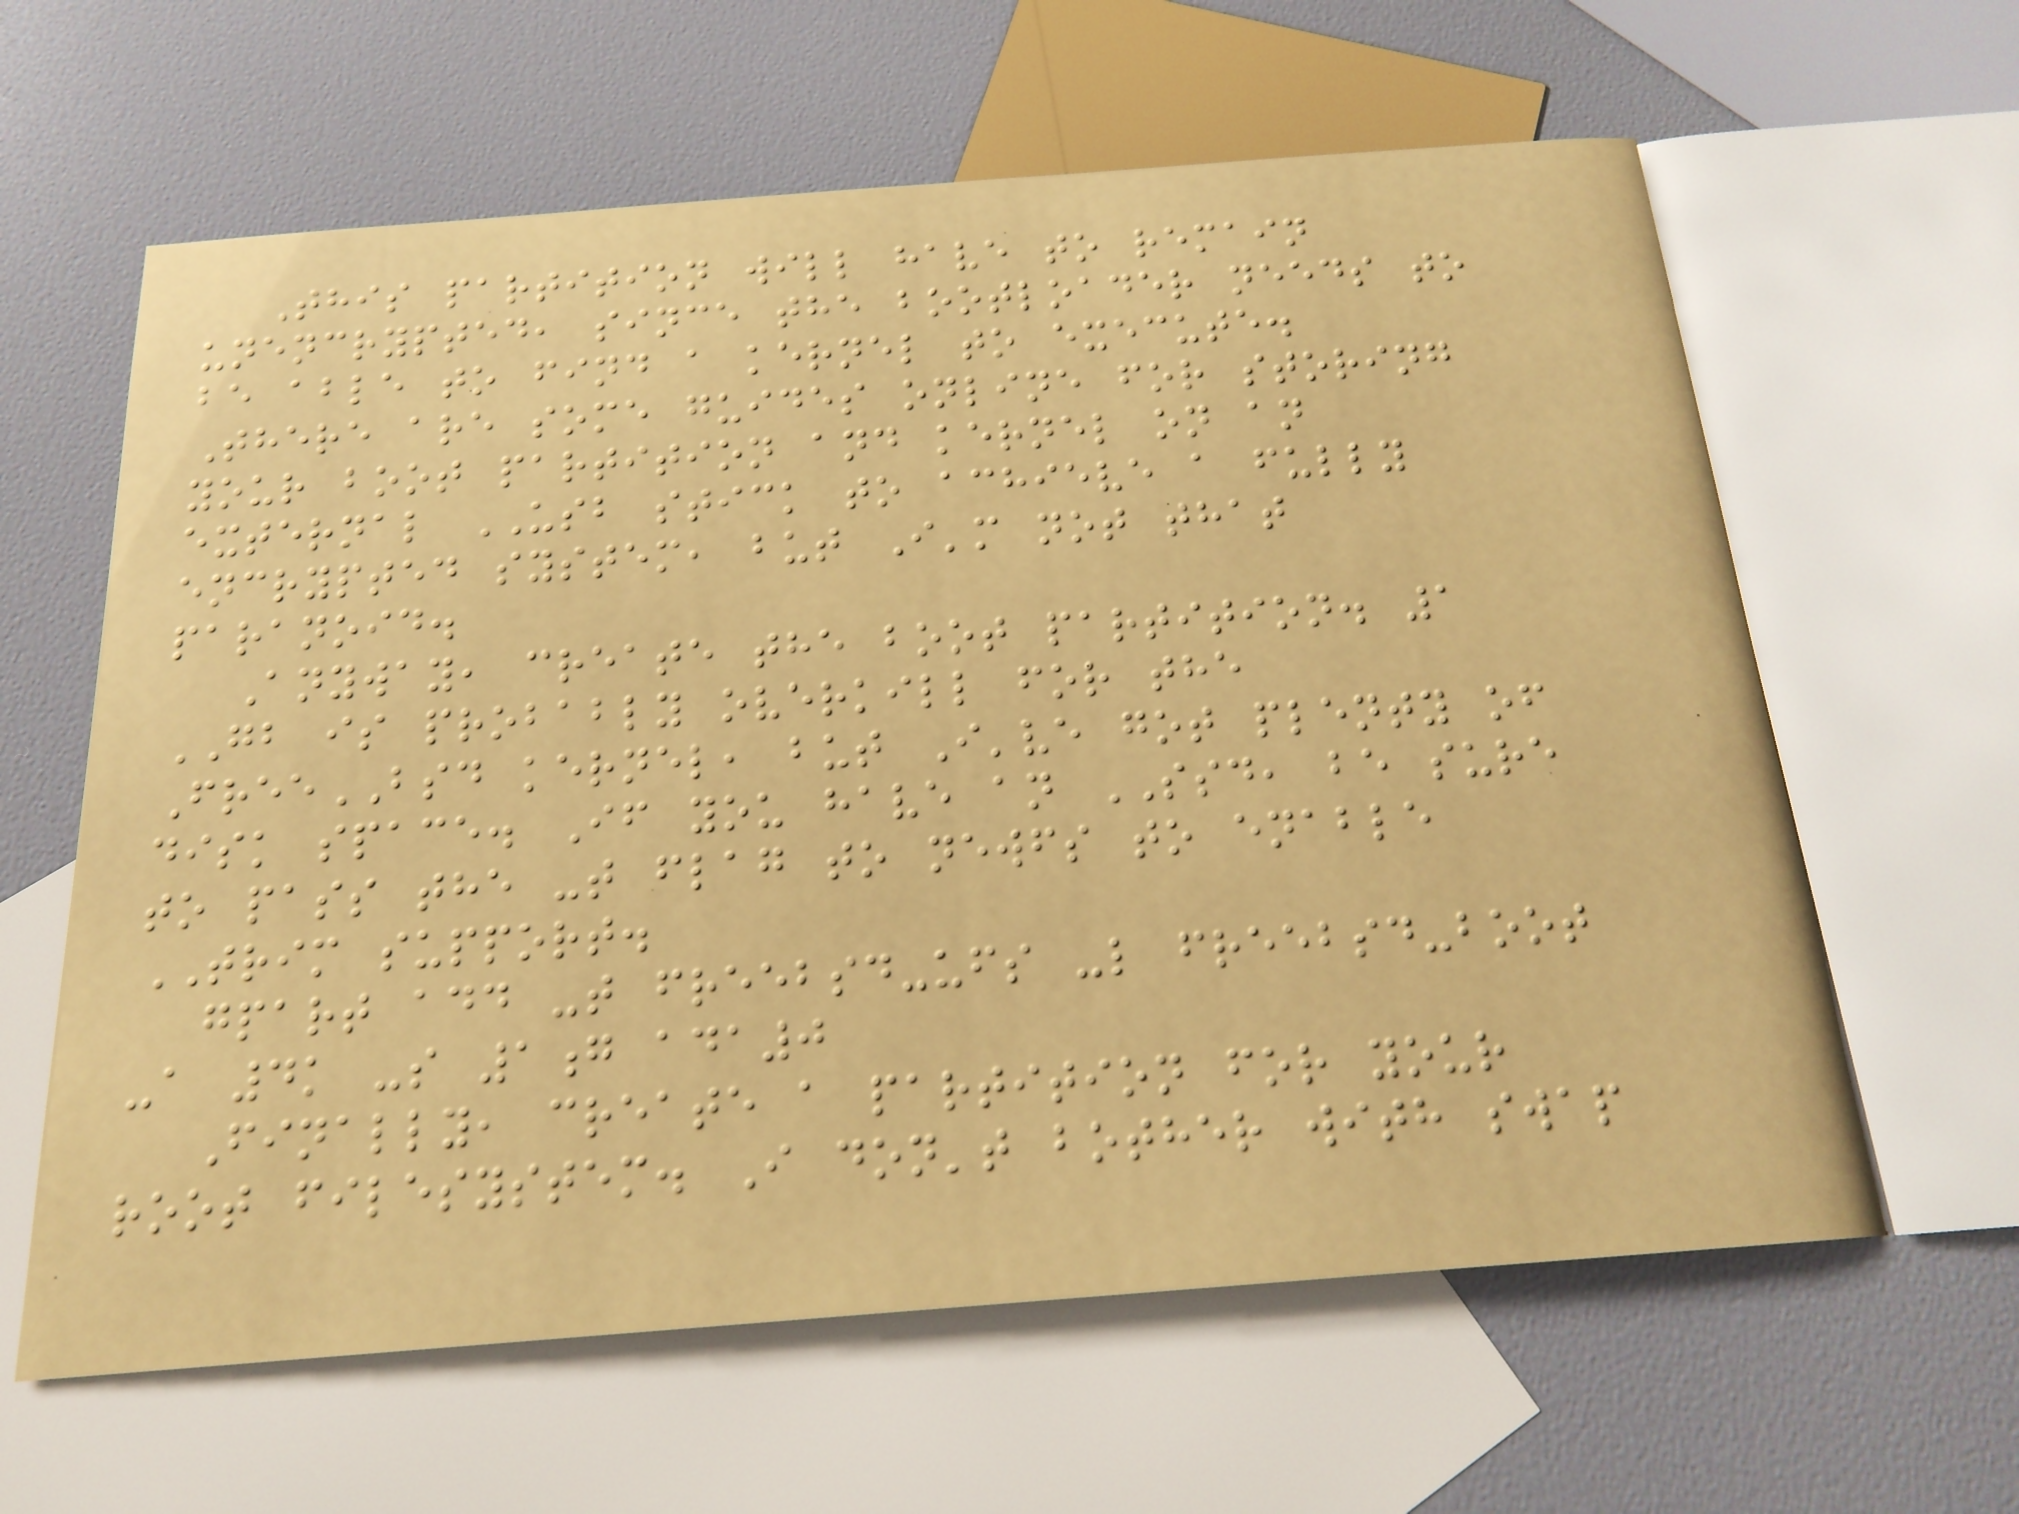This partition will have to remain
unencrypted, since the bootloader needs to
be able to find a kernel to execute.
There are some guides online for storing
your boot partition and kernel on an
external USB stick to achieve a fully
encrypted system, but I'm not that
paranoid.
Anyway, create the boot partition. 1
GB is probably overkill for the
FreeBSD kernel, but I've got plenty of
disk space. If you have an SSD, be sure
to pass the -t flag to newfs to enable
TRIM support.
gpart add -t freebsd-ufs -l freebsd-boot
-a 4k -s 1g ada0
Finally, create a partition for your
root filesystem. I don't bother with swap
